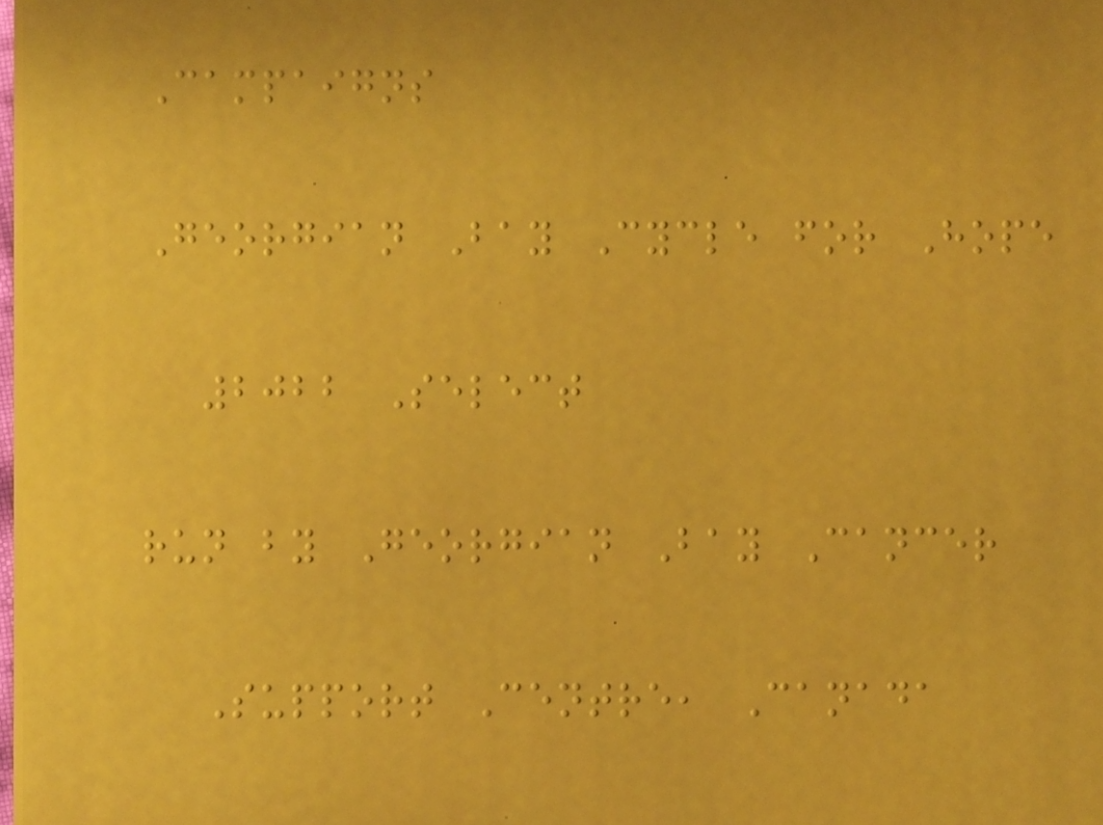Campaigns
Georgian Bay Cycle for Hope
2022 Select
run by Georgian Bay Cancer
Support Centre, Canada
